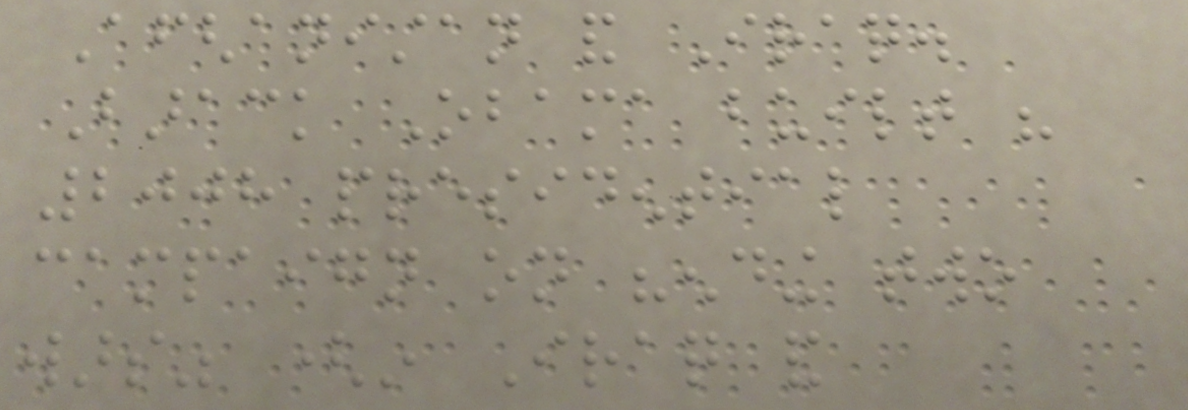Afghanistan and Iraq.
Barack Obama built his
2008 presidential
campaign on "ending two
wars" (in Iraq and
